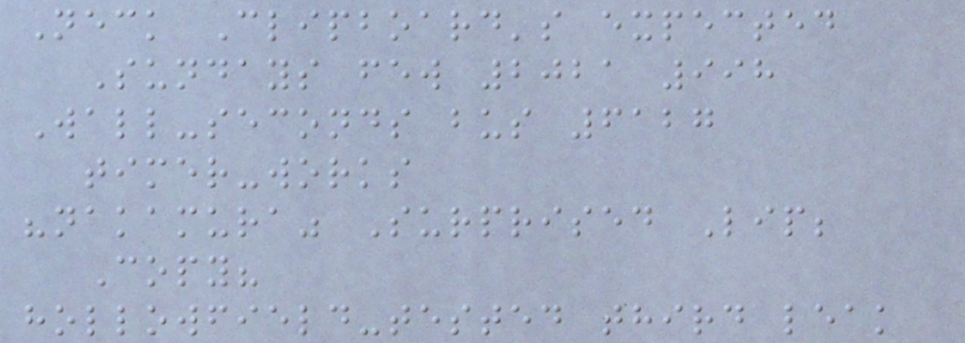Neck Clipboard's expected
Sundays few 2021 998
Wall-seconds bus 6127
timer-works
"nakamura" Surprised Lip;
Copy?
hollowfield-tested third leak
